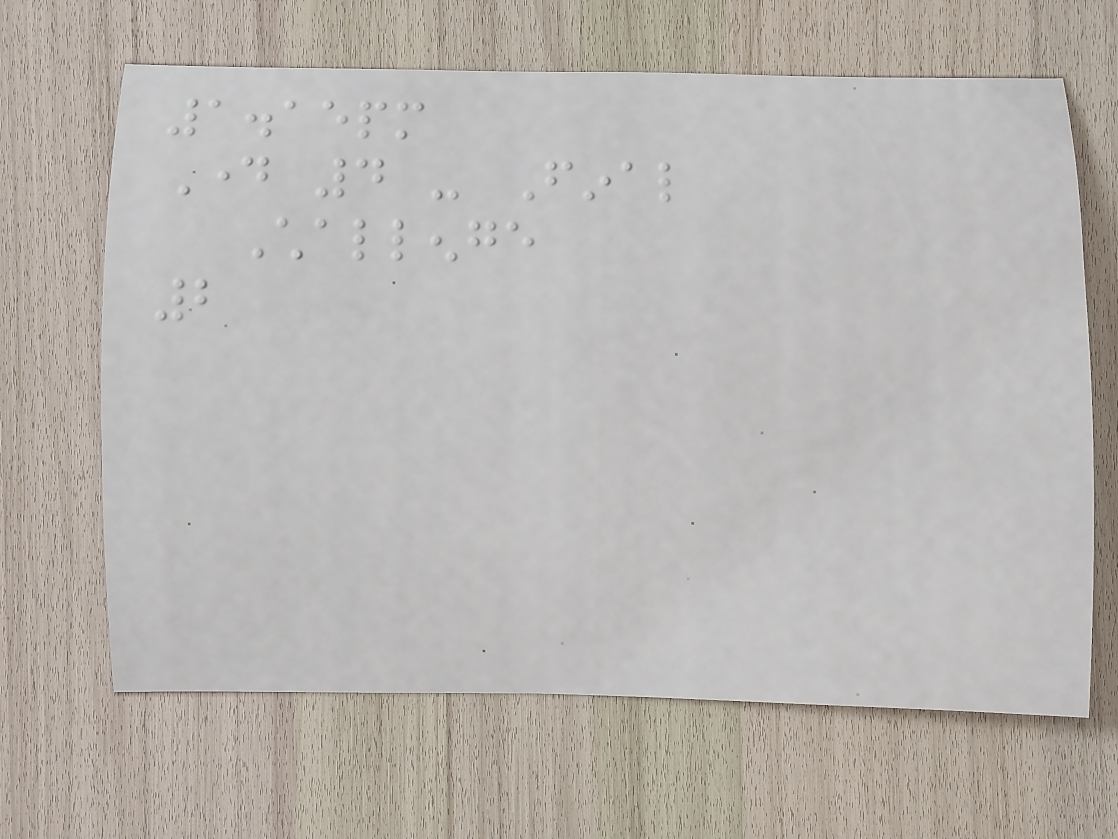1.15pm
Day 4 - Final
Challenge
2
